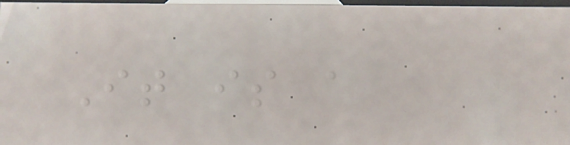It is a
